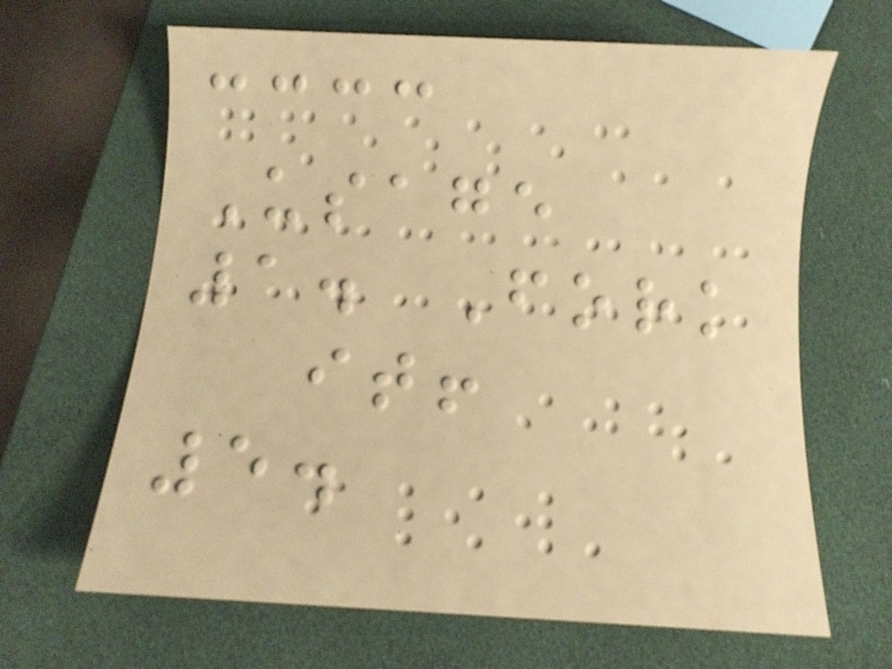Usage
1. Fork
it!
5.
